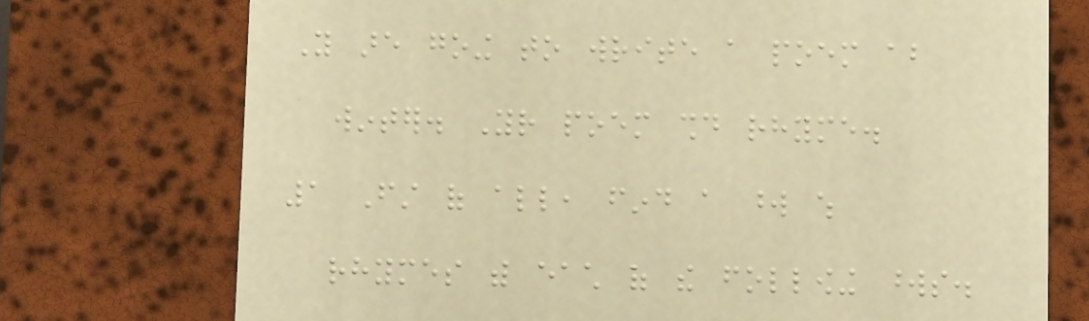You are going to write a poem about
winter. Your poem should rhyme.
1 First of all, find a word which
rhymes with each of the following words.
